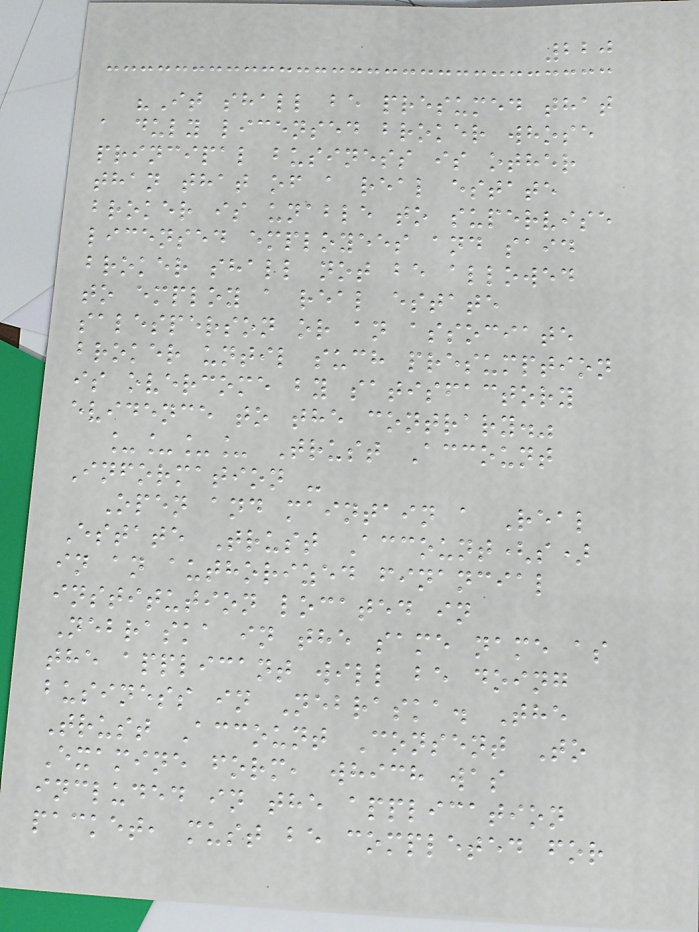220
"It shall be presumed that
a duly licensed broker whose
principal business is other
than that of a real estate
broker is unable to supervise
licensed employees and said
broker shall not be allowed
to employ a real estate
salesperson or an associate
broker until such presumption
is overcome by satisfactory
evidence to the contrary."
____ Trust Account
Information -
Open and maintain a Real
Estate Trust Account(s)
in an authorized financial
institution located in
Nebraska in the same name as
the applicant will be doing
business in Nebraska. The
Trust Account Consent To
Examine form, which was
included in the application
packet, must be completed for
